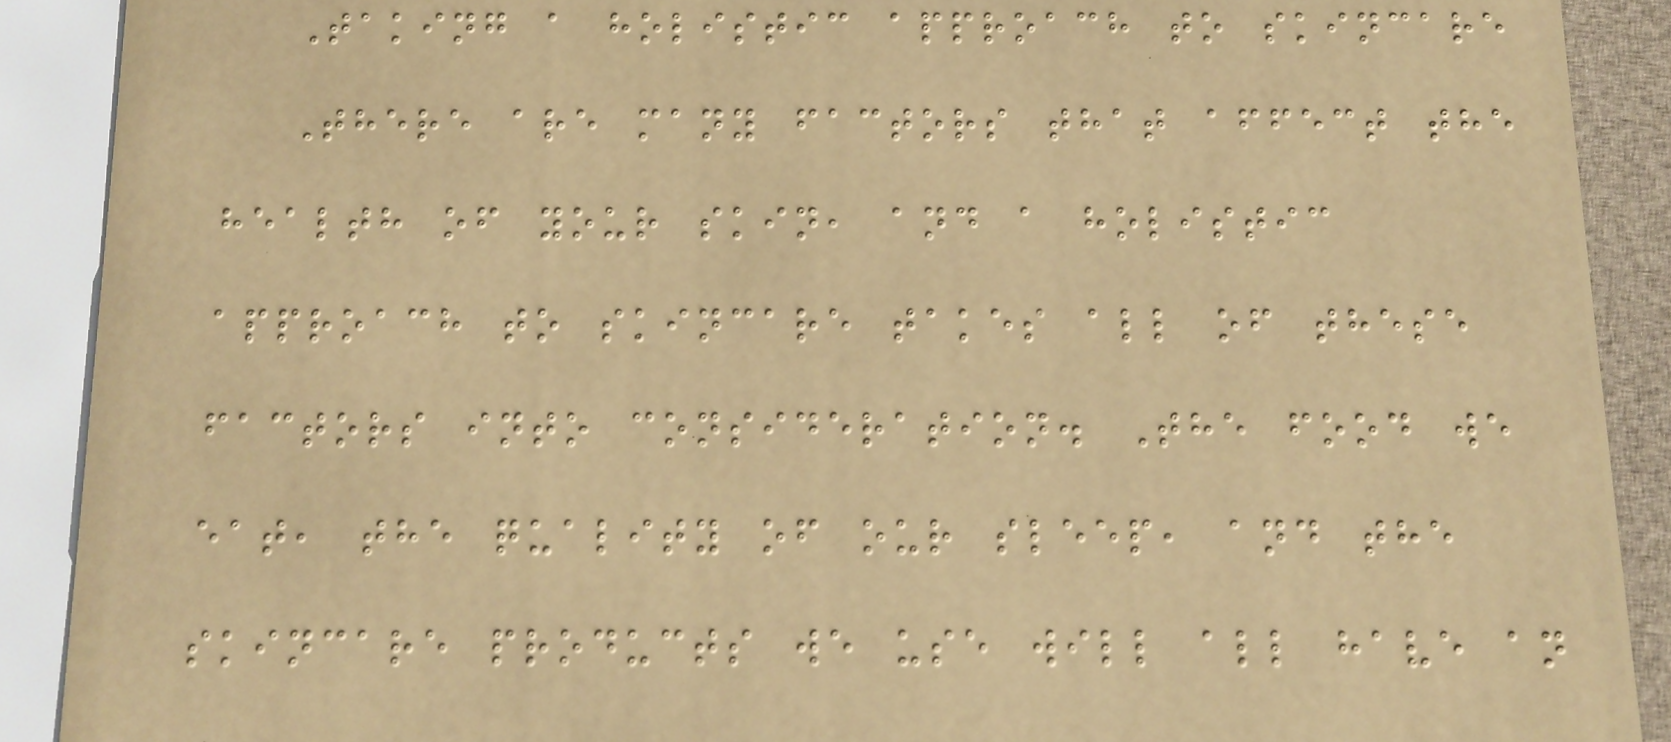Taking a holistic approach to skincare
There are many factors that affect the
health of your skin, and a holistic
approach to skincare takes all of these
factors into consideration. The food we
eat, the quality of our sleep, and the
skincare products we use will all have an
